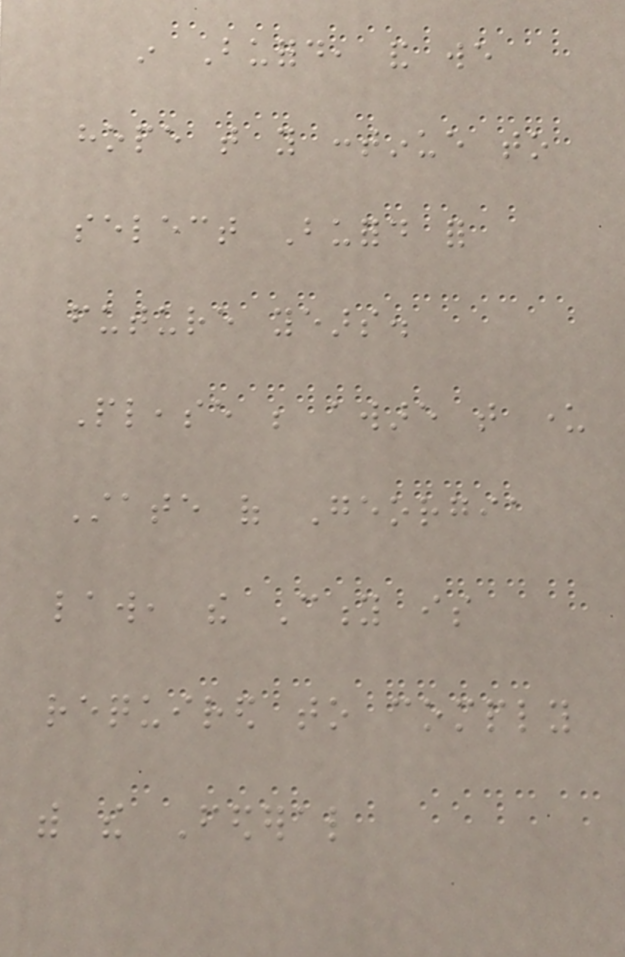in Buford, and we
hope that you continue to
select Buford for
future years.
Please be aware that under
State of Georgia
law, the City is
required to comply
with the Federal
